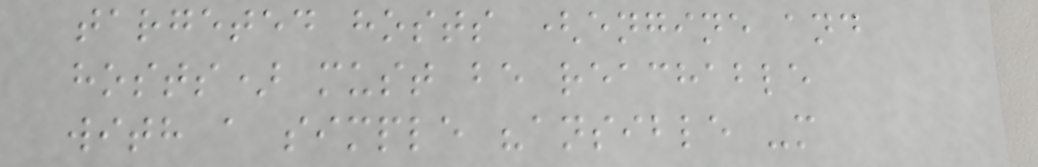targeted hosts (engine and
hosts) must be reachable
with a simple "ansible -m
